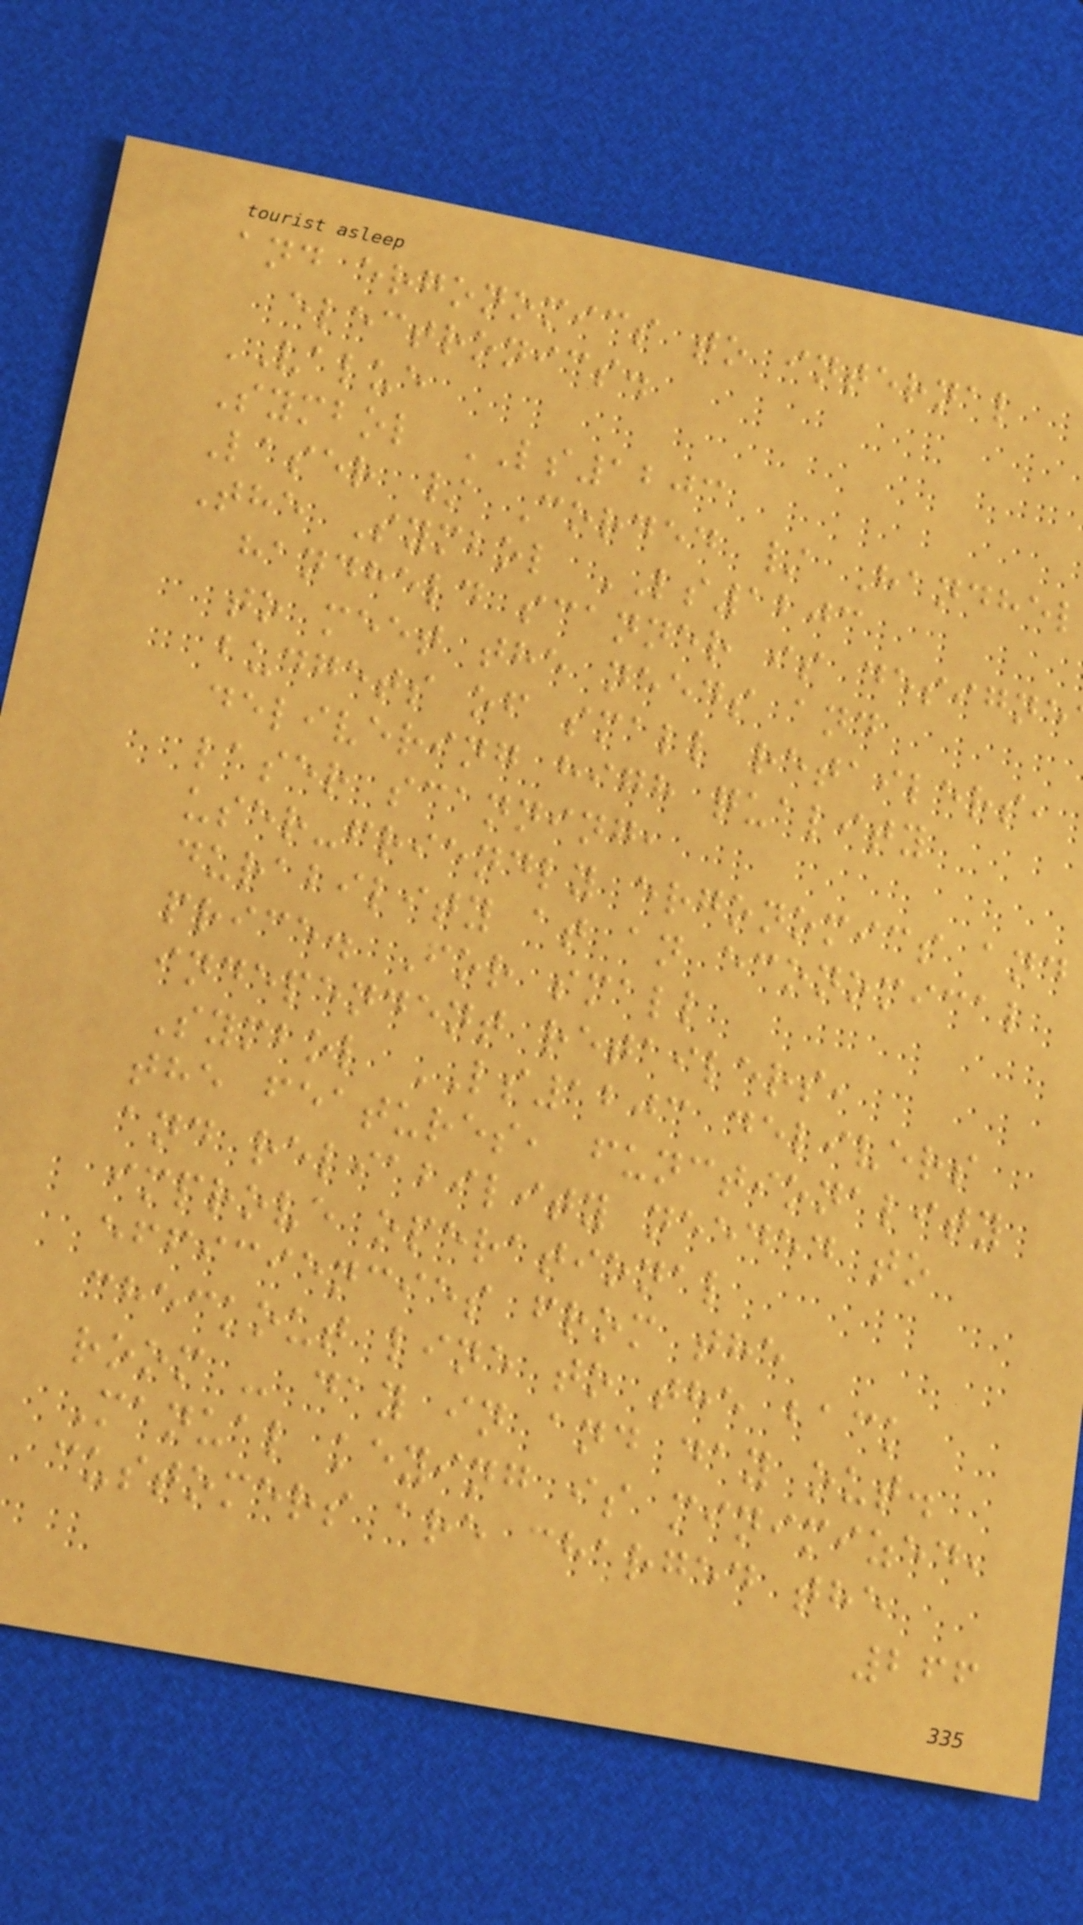and ergonomics to internal
electronics.
VALUE
Symbol LS1203
Laser / Corded / Handhel
The Symbol LS1203
handheld scanner is designe
to meet the needs and
budgets of small retailers,
delivering high quality
laser scanning,
user-friendly ergonomics and
durability at an economical
price. For small
independent retailers,
Symbol LS1203 delivers
the features, functionality
and reliability needed to
improve operational
efficiencies from the
checkout line to the back
room - day in and day out.
Manual keying is minimized,
customers are charged the
266
